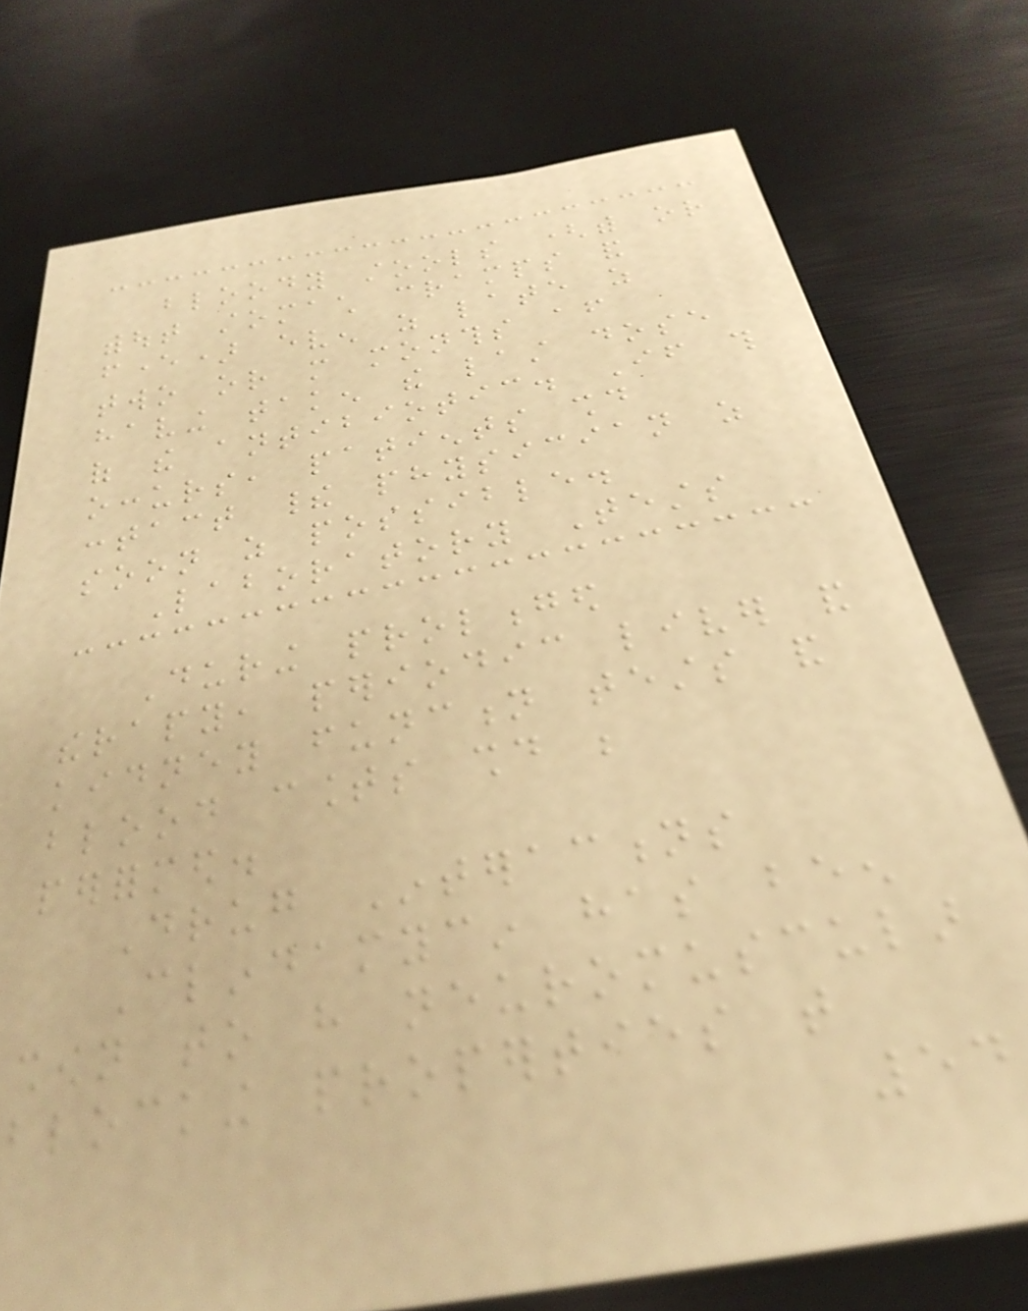bloody stools (with or
without stomach cramps and
fever) even as late as
two or more months after
having taken the last dose
of the antibiotic. If this
occurs, patients should
contact their physician as
soon as possible.
Laboratory Tests
During prolonged
therapy, periodic liver and
kidney function tests and
blood counts should be
performed.
Drug Interactions
Clindamycin has been
shown to have neuromuscular
blocking properties that
54
